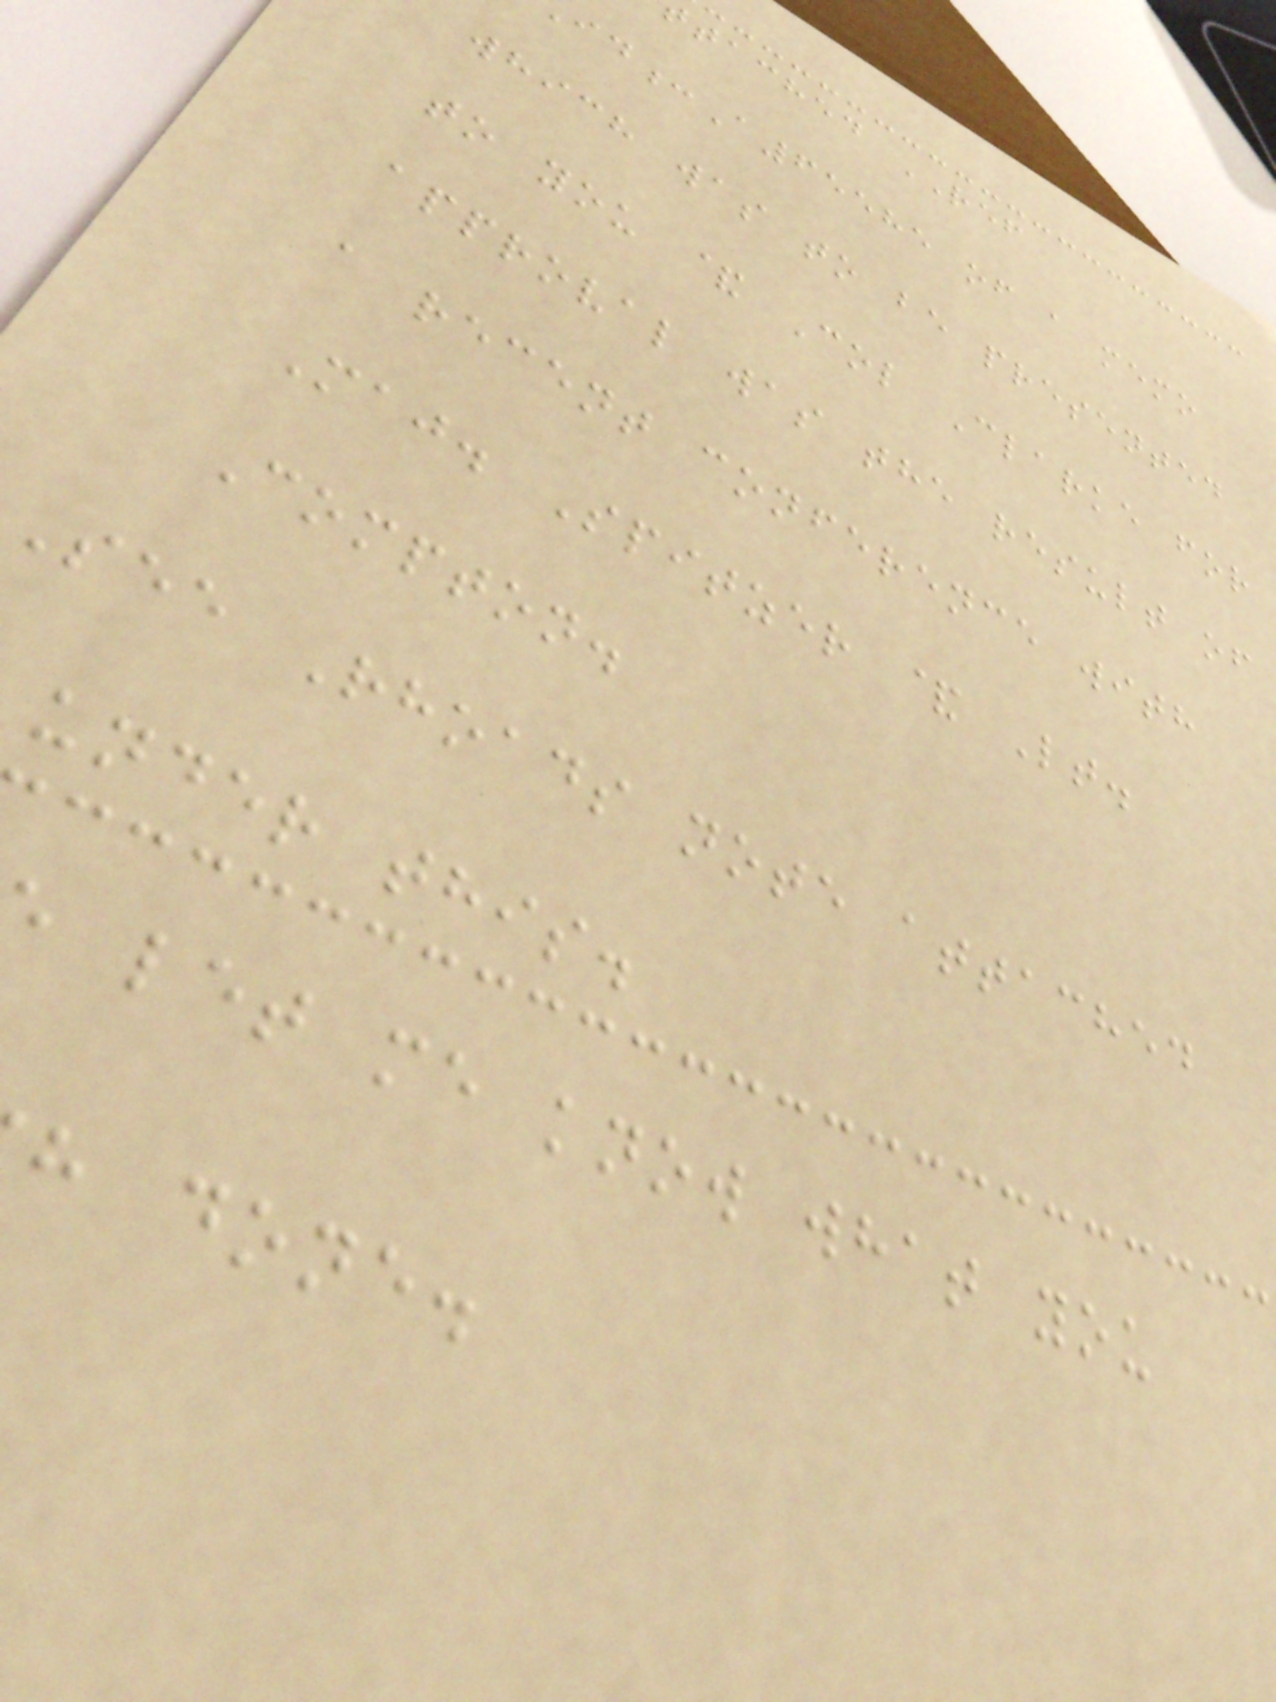tached REF
:A65585 of a memo
which was to be presented
to you & Col Clarke for
approval was the result of
a recent conference with
Maj. Spitzer & Lt.
Compton.
See Rhoads note attached
under this.
let me know what you
h done.
